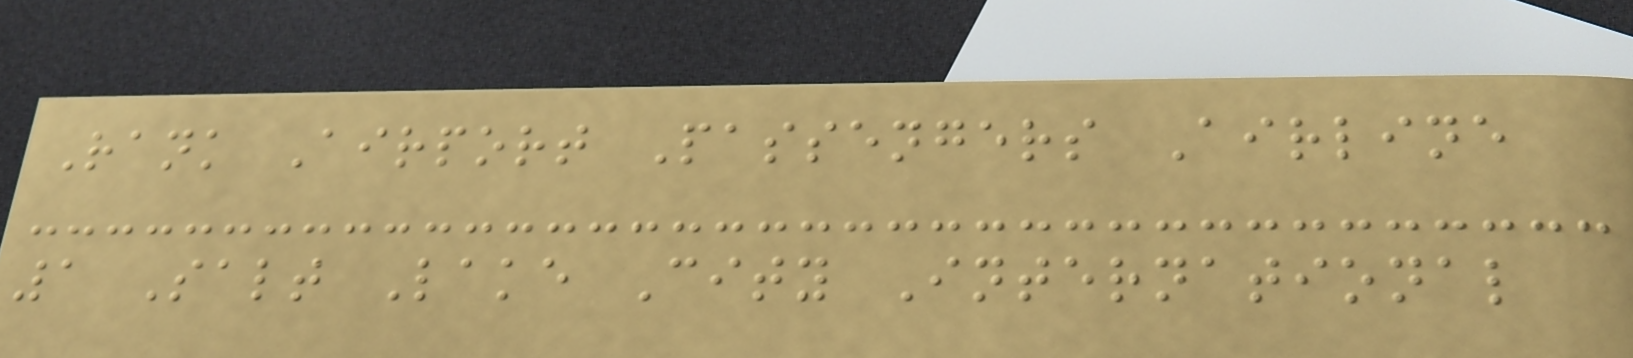Rank Airport Passengers Airline
1 Salt Lake City International
